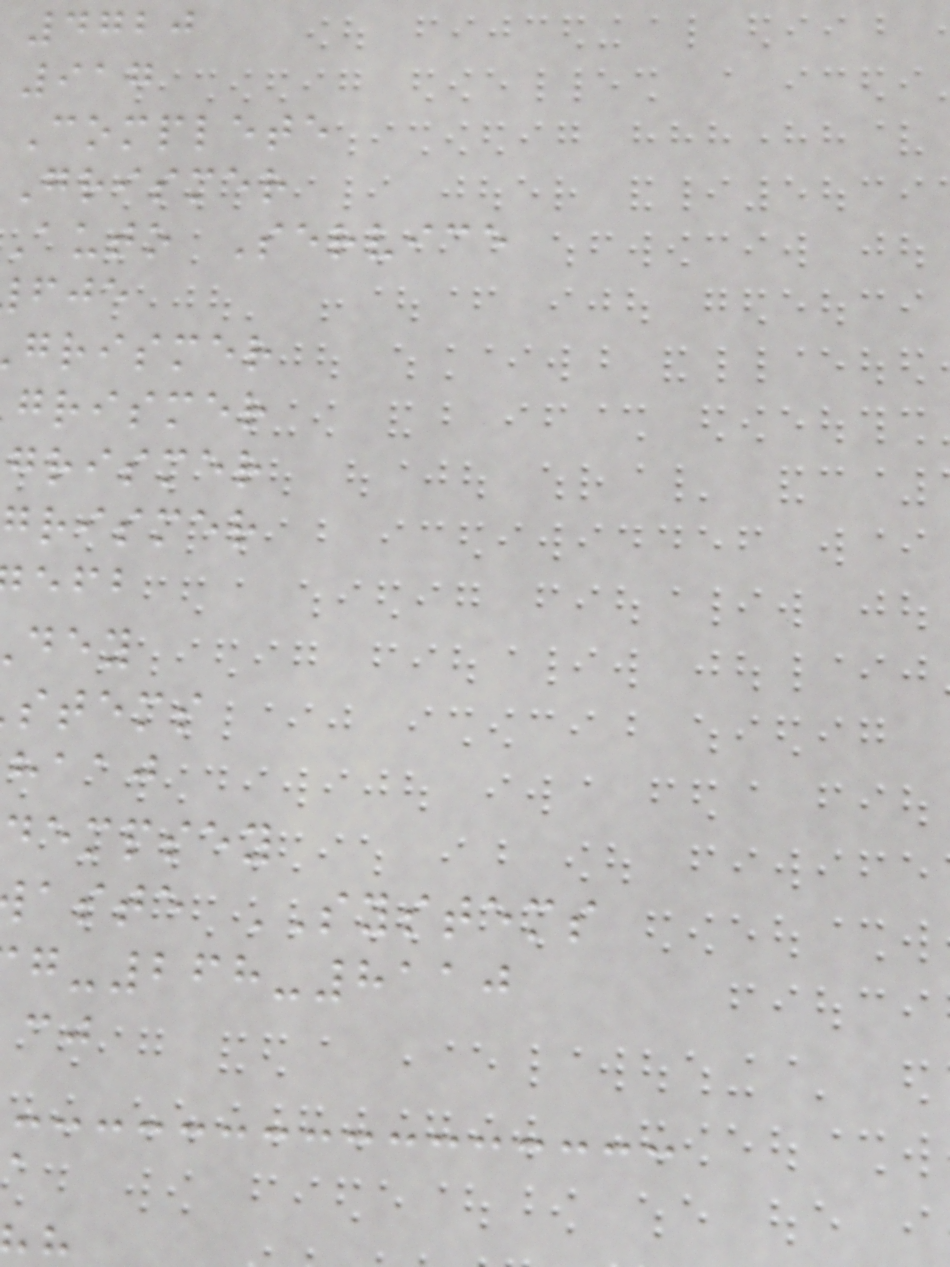4720
917
Complete
Grismer
auto Service
grismer
grismer
grismer
grismer
stems
haaj
dempsey
aste SYSTEMS
-268-8110
